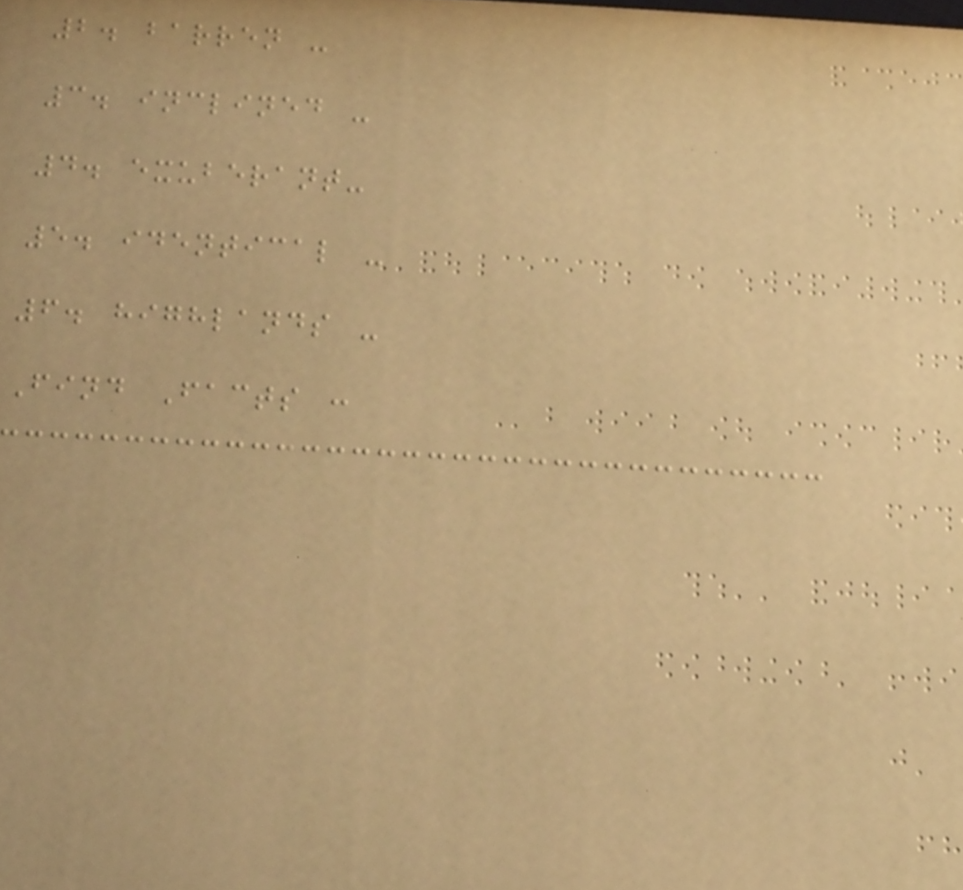2. barren -
3. inclined -
4. exuberant-
5. identical -
6. highlands -
Find Facts :
